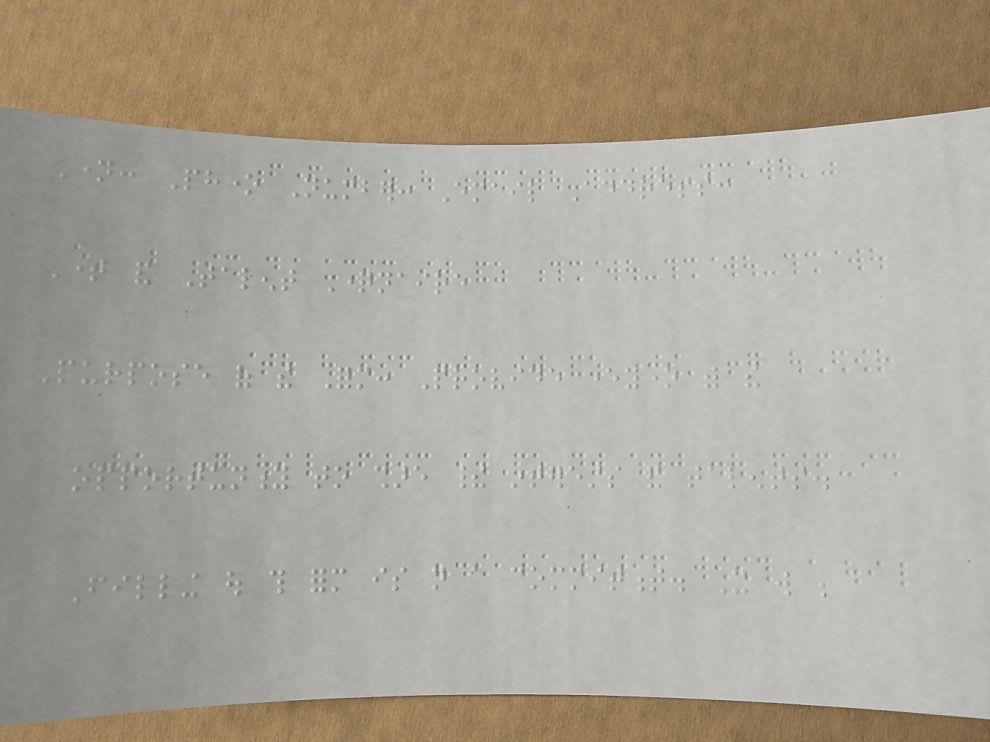Name: Phone Number: Email Address:
Time and Talent Questionnaire
Purpose of the Form: Provide everyone with the
opportunity to share their interests and talents.
Filling out this form is not a commitment. It will be
